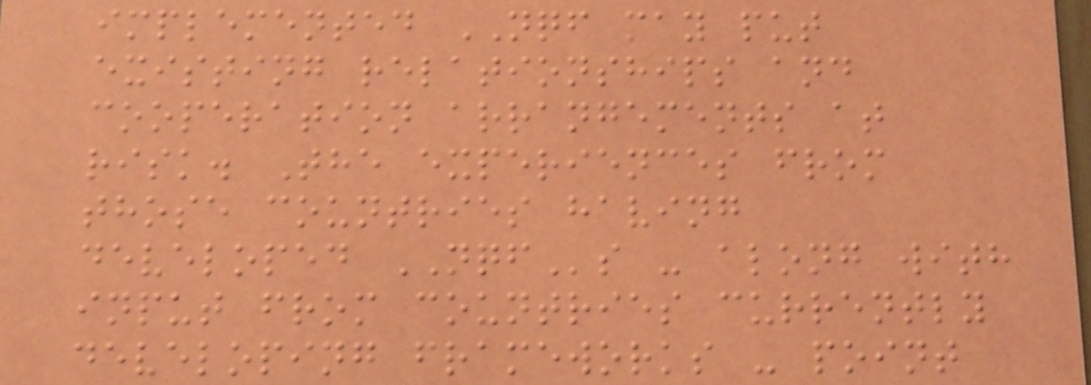implemented NQF may put
existing relationships and
cooperation arrangements at
risk. The experiences from
those countries having
developed NQFs - along with
input from countries currently
developing frameworks - point
